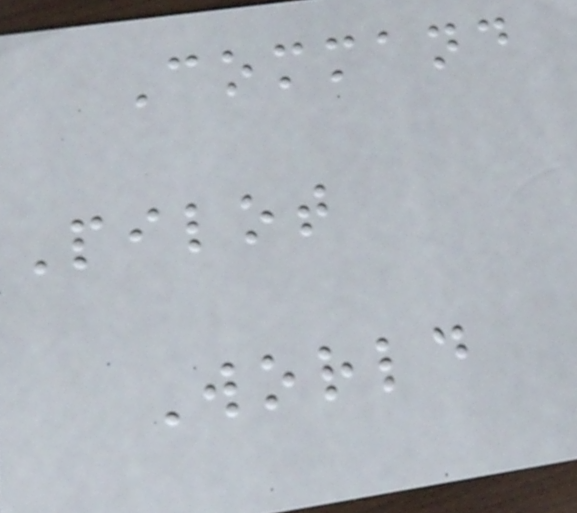Command
Pilot
World
